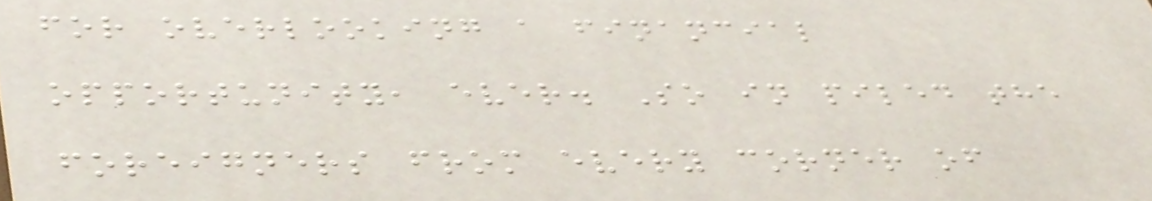for overlooking a financial
opportunity, ever. So in piled the
foreigners from every corner of
